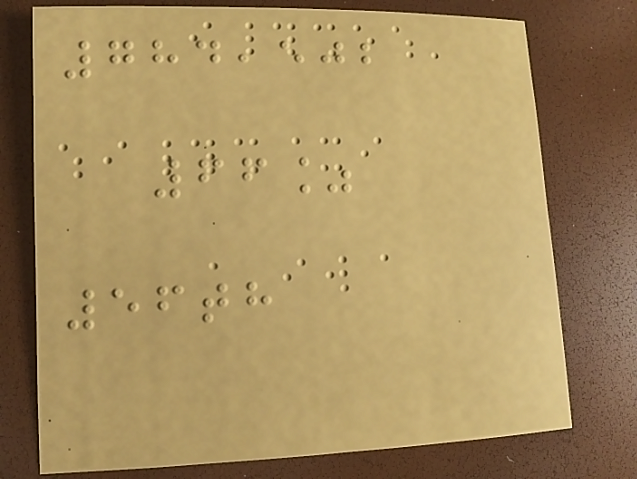784,502
66%
56th
